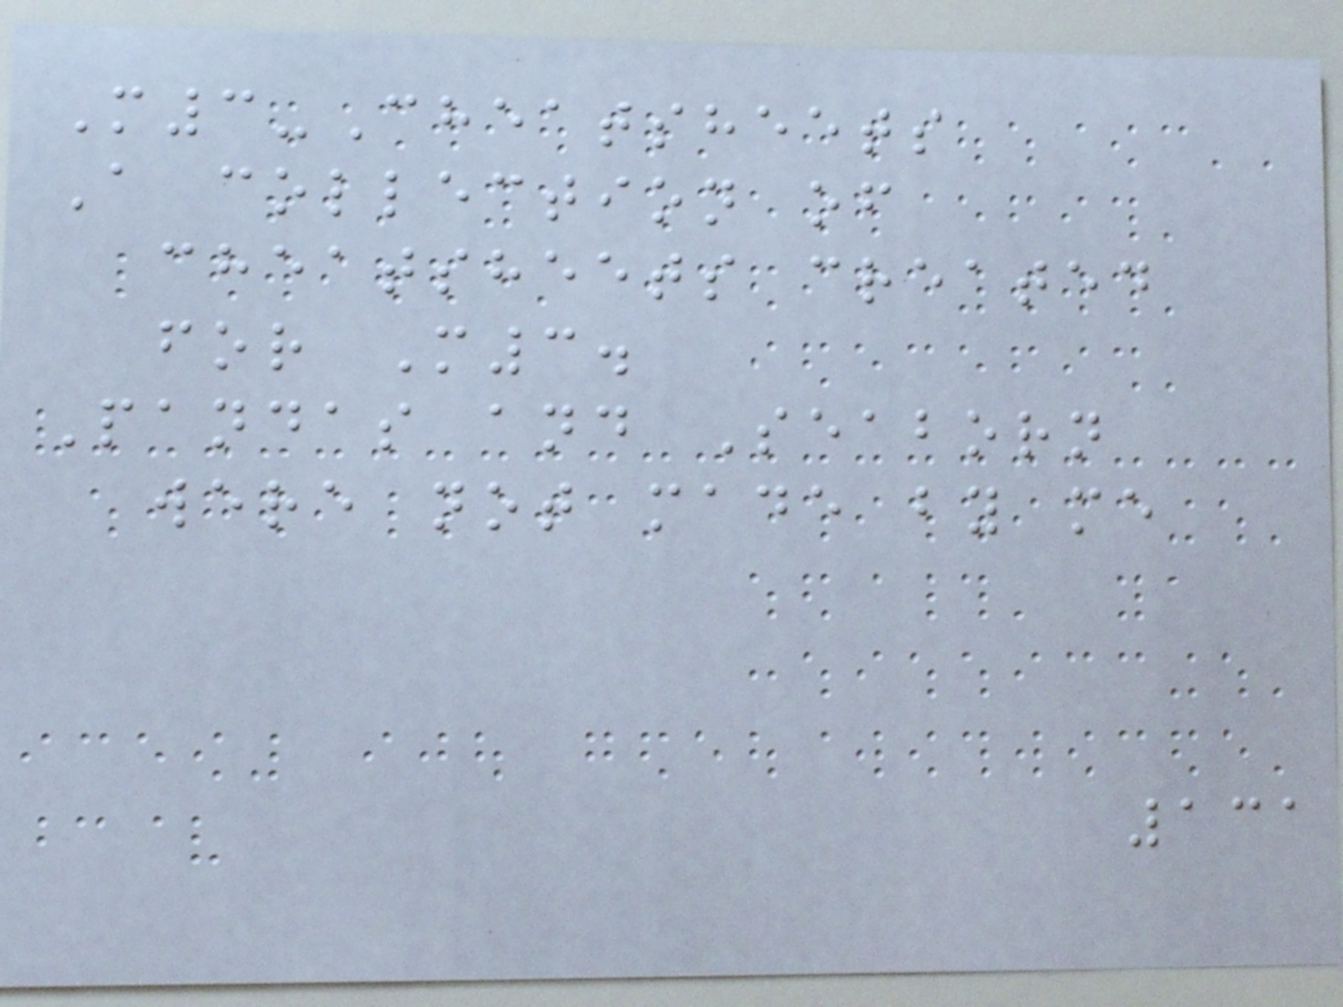M3-Cheatsheets
A collection of
cheatsheets created
for M3.
Pandas and Seaborn
were not made by me
131
